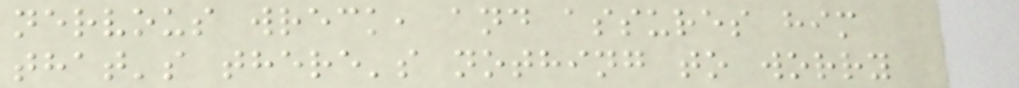nervous wreck, and assures him
that's there's nothing to worry
